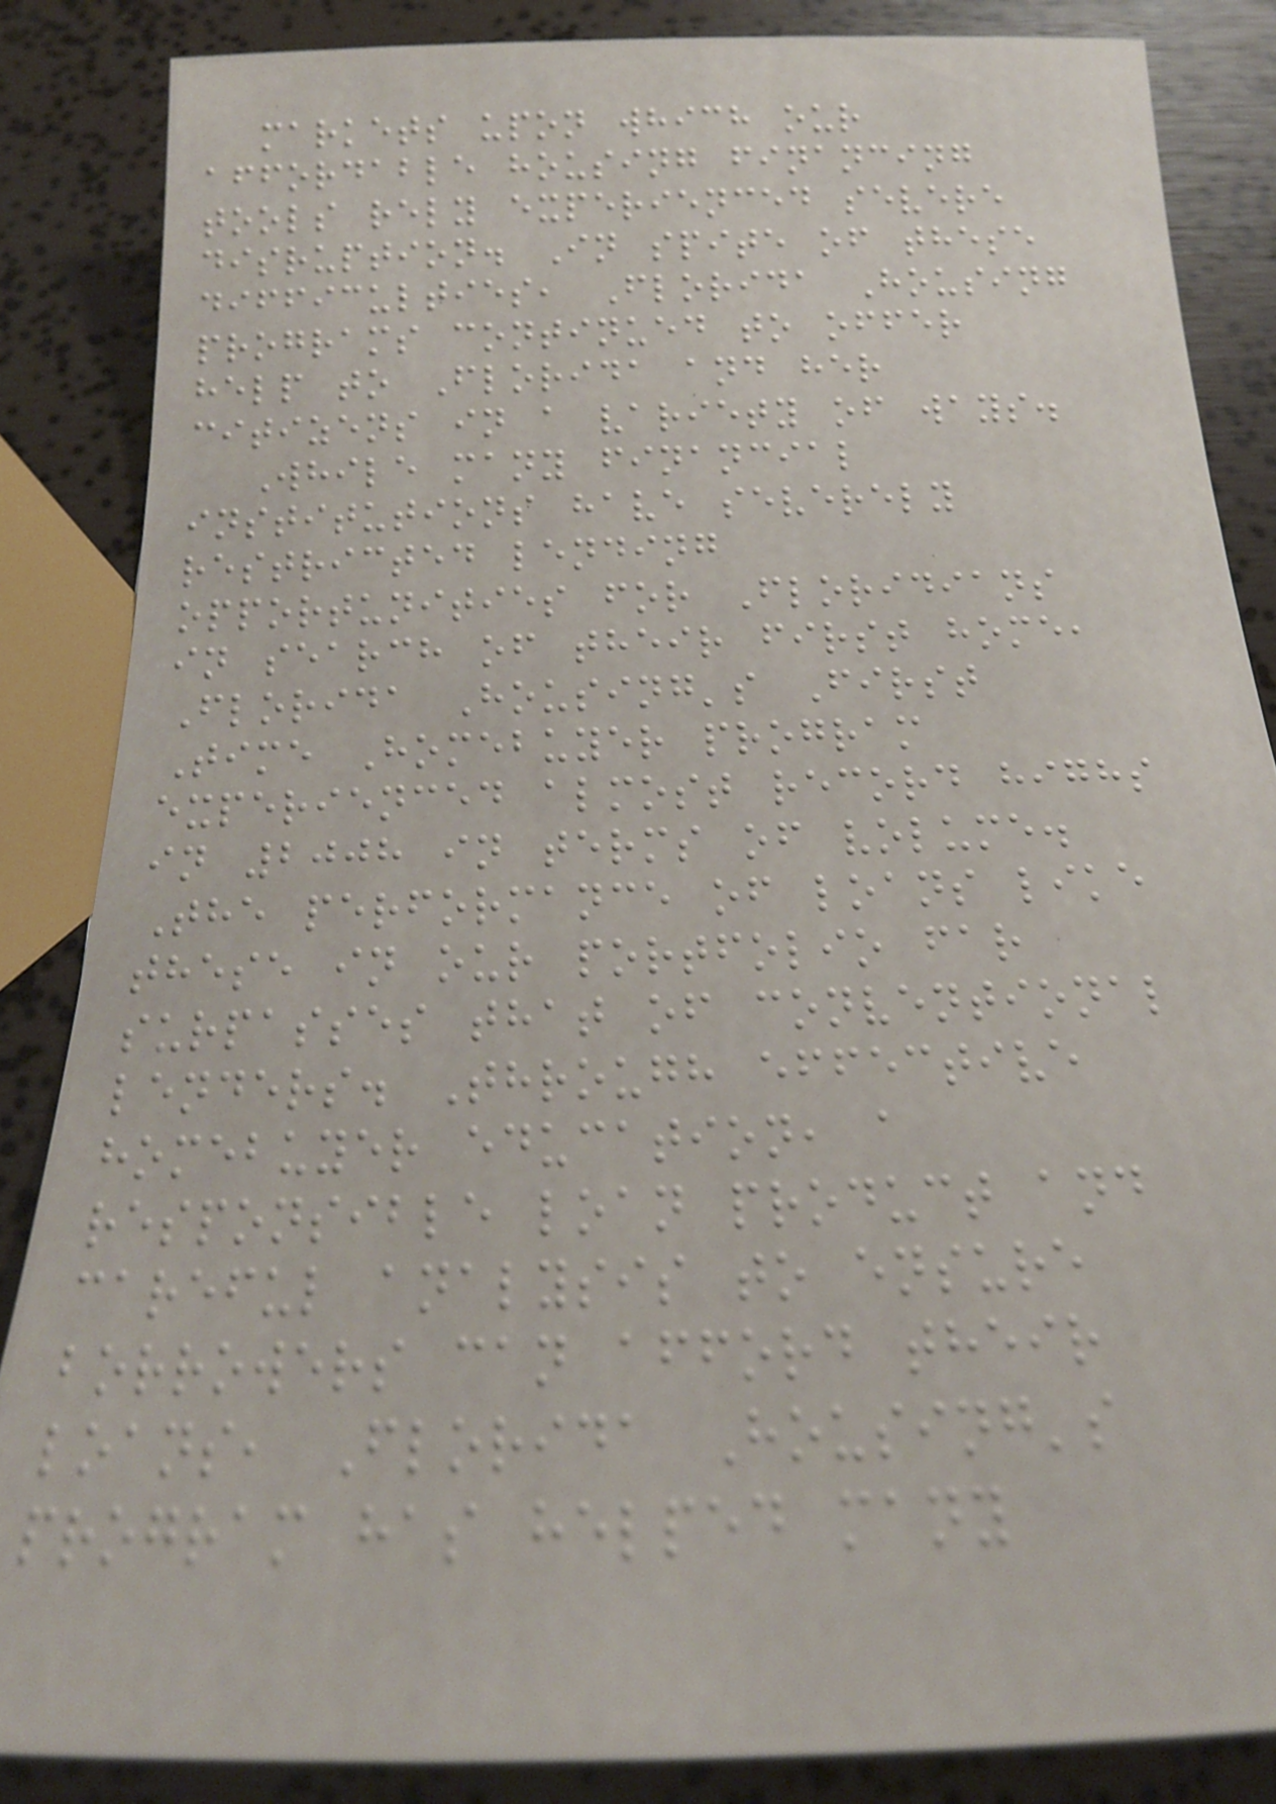markets upon which our
affordable housing financing
tools rely experienced severe
disruption. In spite of these
difficulties, Florida Housing
programs continued to offer
help to Florida and her
citizens in a variety of ways.
While many financial
institutions have severely
restricted lending
opportunities for Floridians
in search of their first home,
Florida Housing's First
Time Homebuyer program
experienced almost record highs
in 2008 in terms of volume.
The performance of loans like
these in our portfolio far
surpasses that of conventional
lenders. Through effective
homebuyer education, a
responsible loan product and
careful analysis to ensure
borrowers can afford their
loans, Florida Housing's
program has helped many
